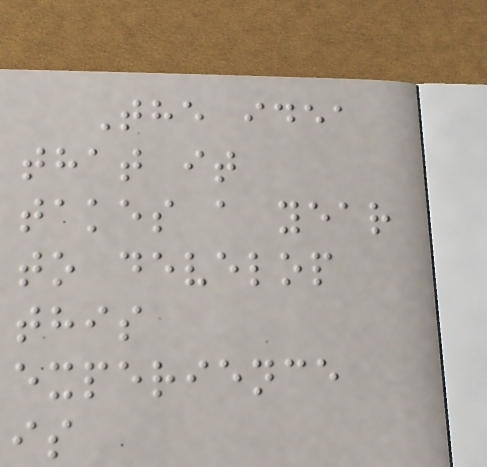The idea
that it
takes a year
to develop
this
experience
is
